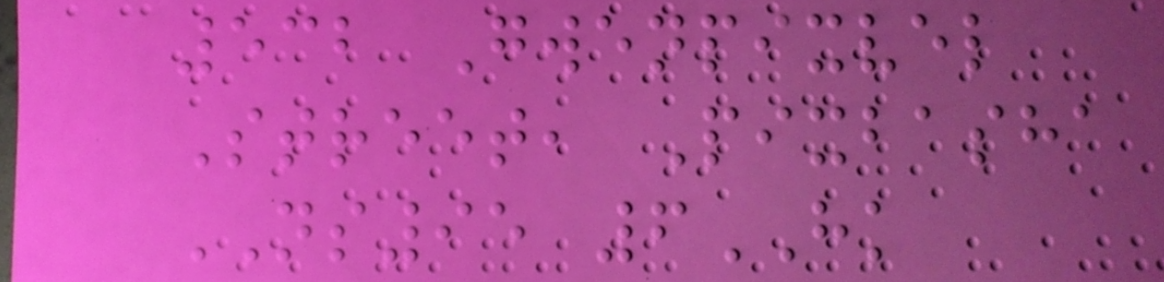532 Gwenpixvel
Street, Pixbasha
NS95 6HK
